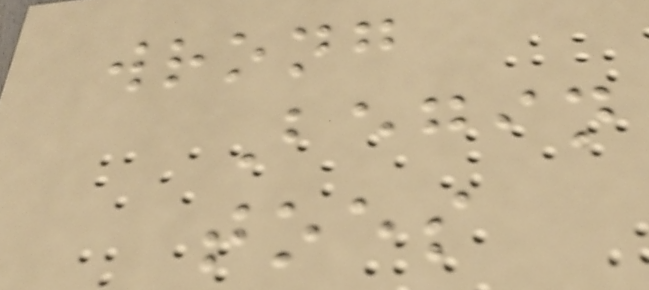wrong
Begin
toes
